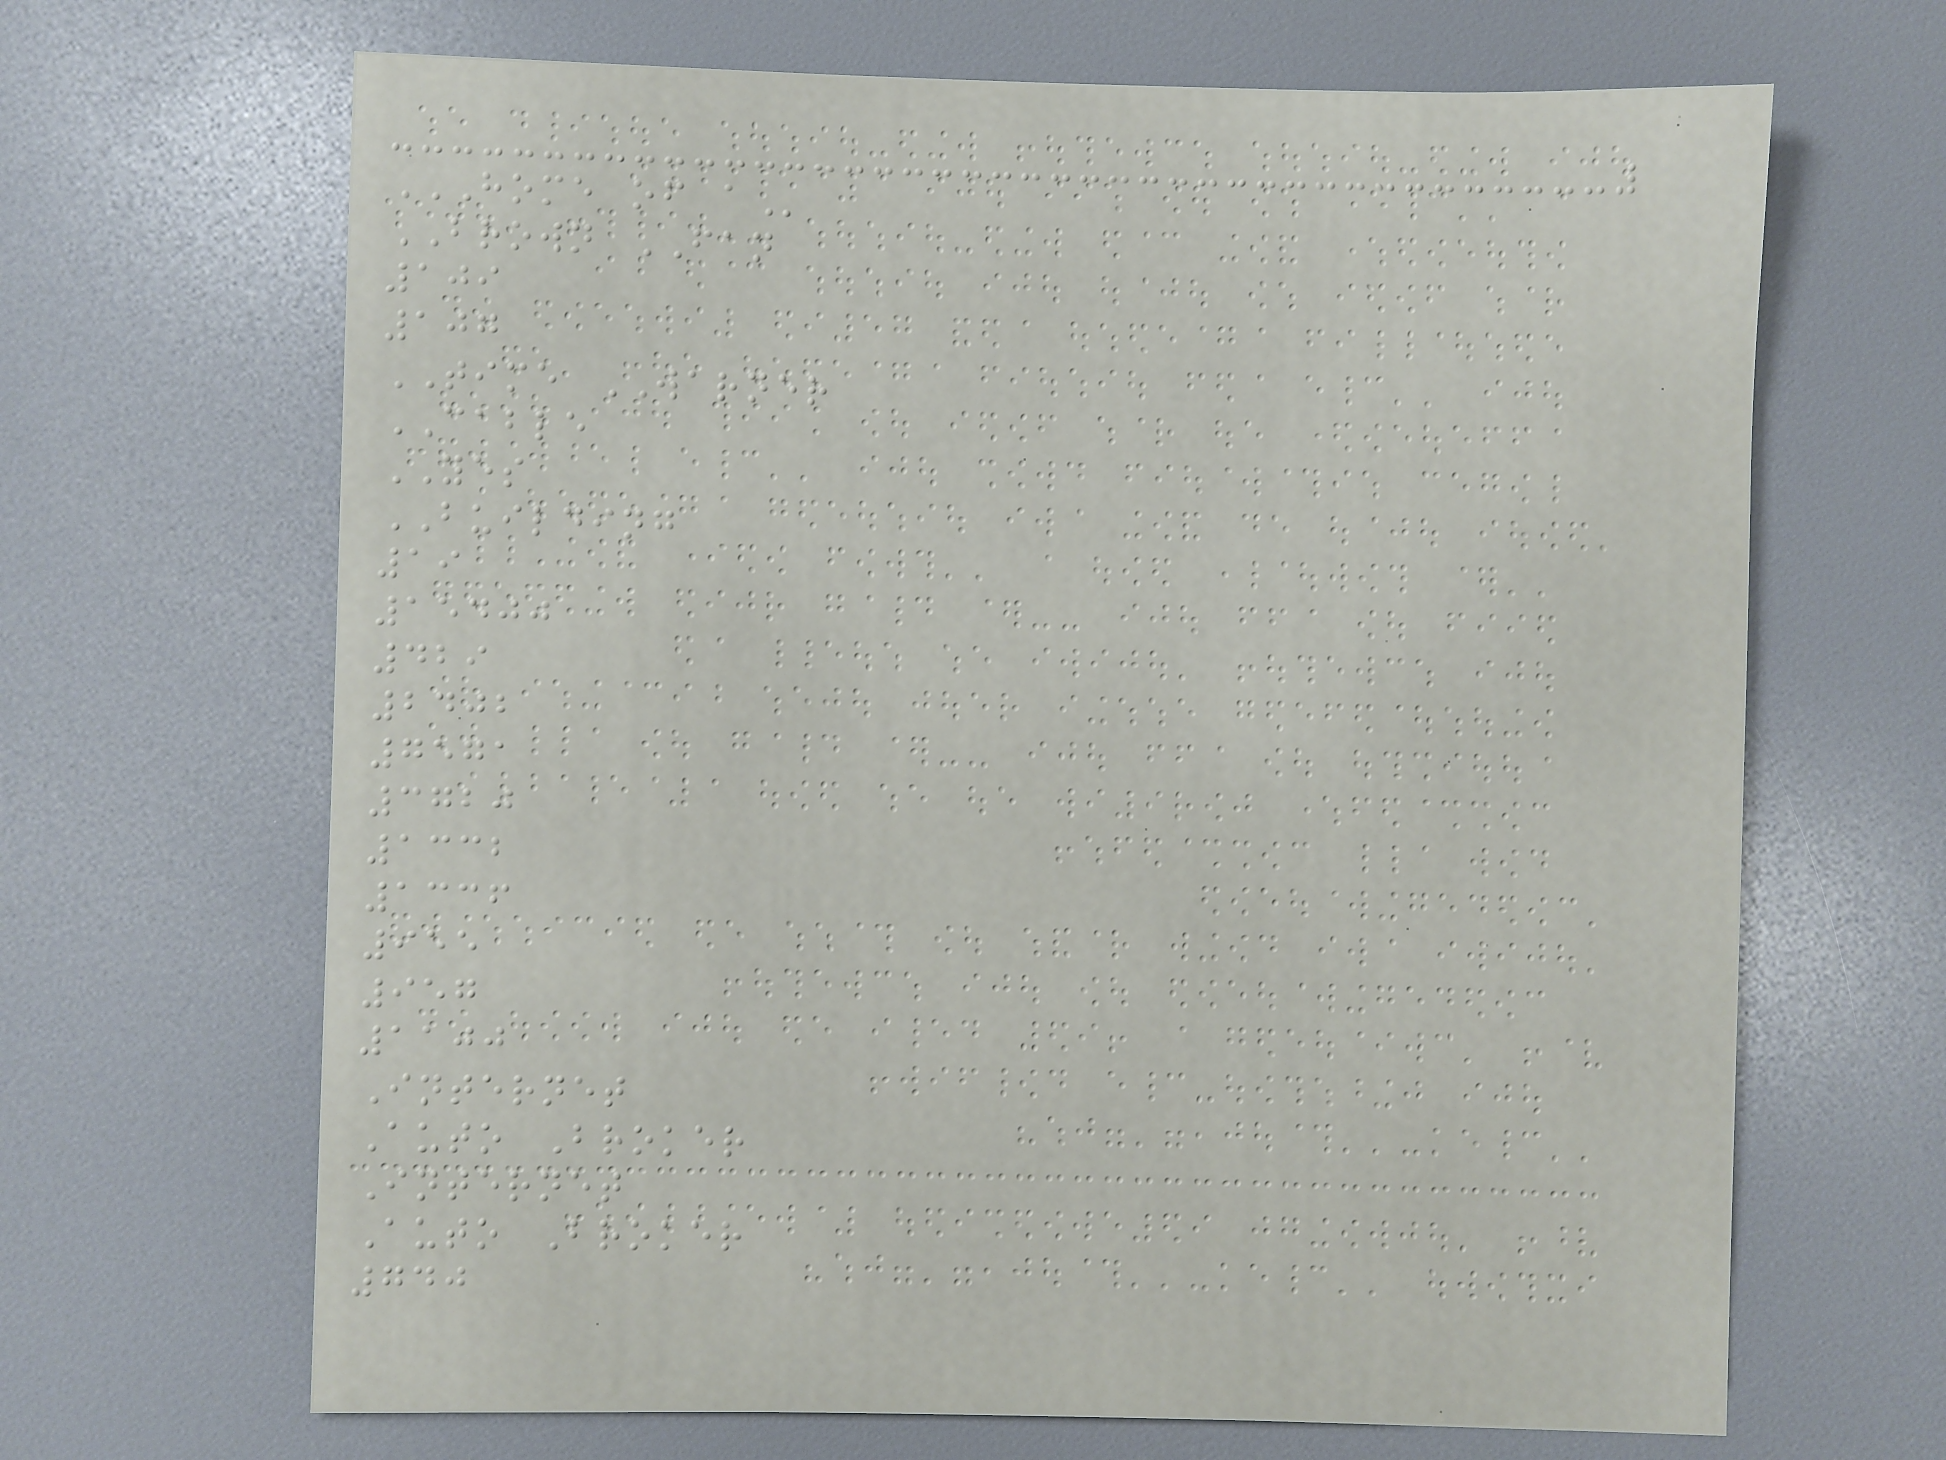HOME OF A
BROWN FAN
109
107
TIME WARNER
CABLE
YES
BUILDING
19
15400
429
2402
7571
3720
1332
1336
955
957
1100
Internet
Auto Broker
Internet
Auto Broker
740
